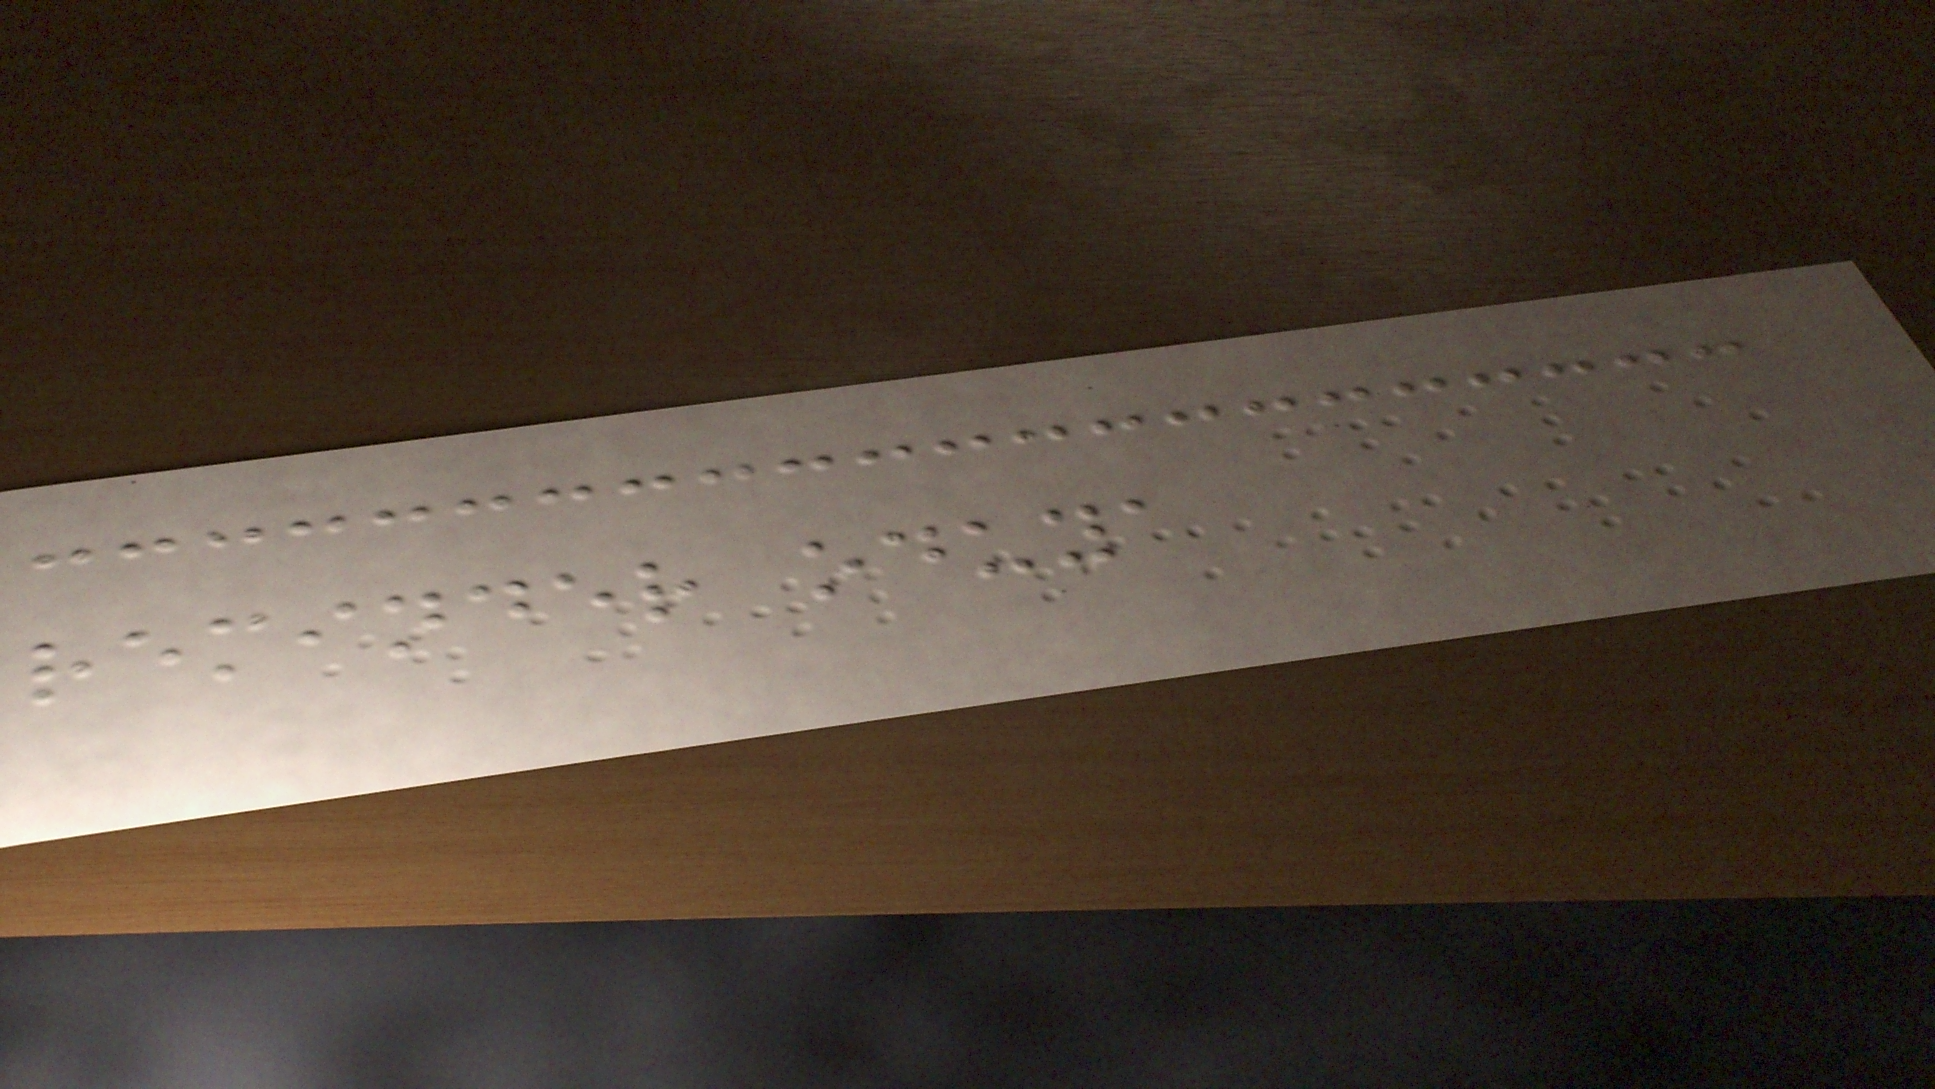reminder oduya
